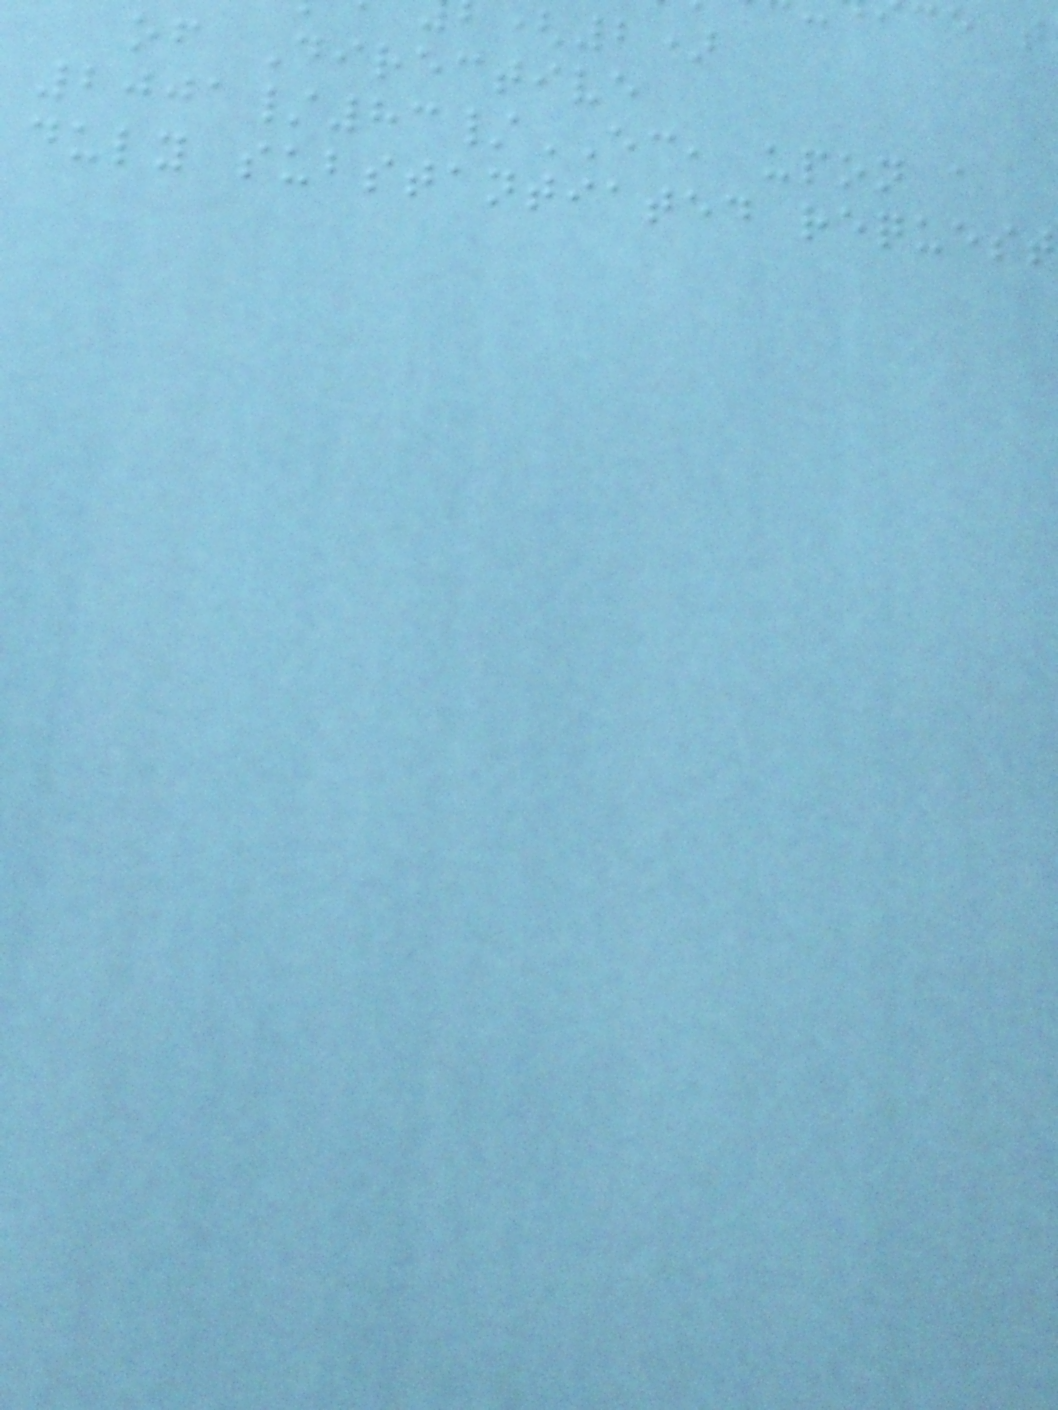(2)
of Directive
2001/83/EC, upon a
duly substantiated request
